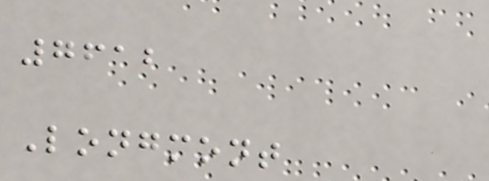7612
Longmont
